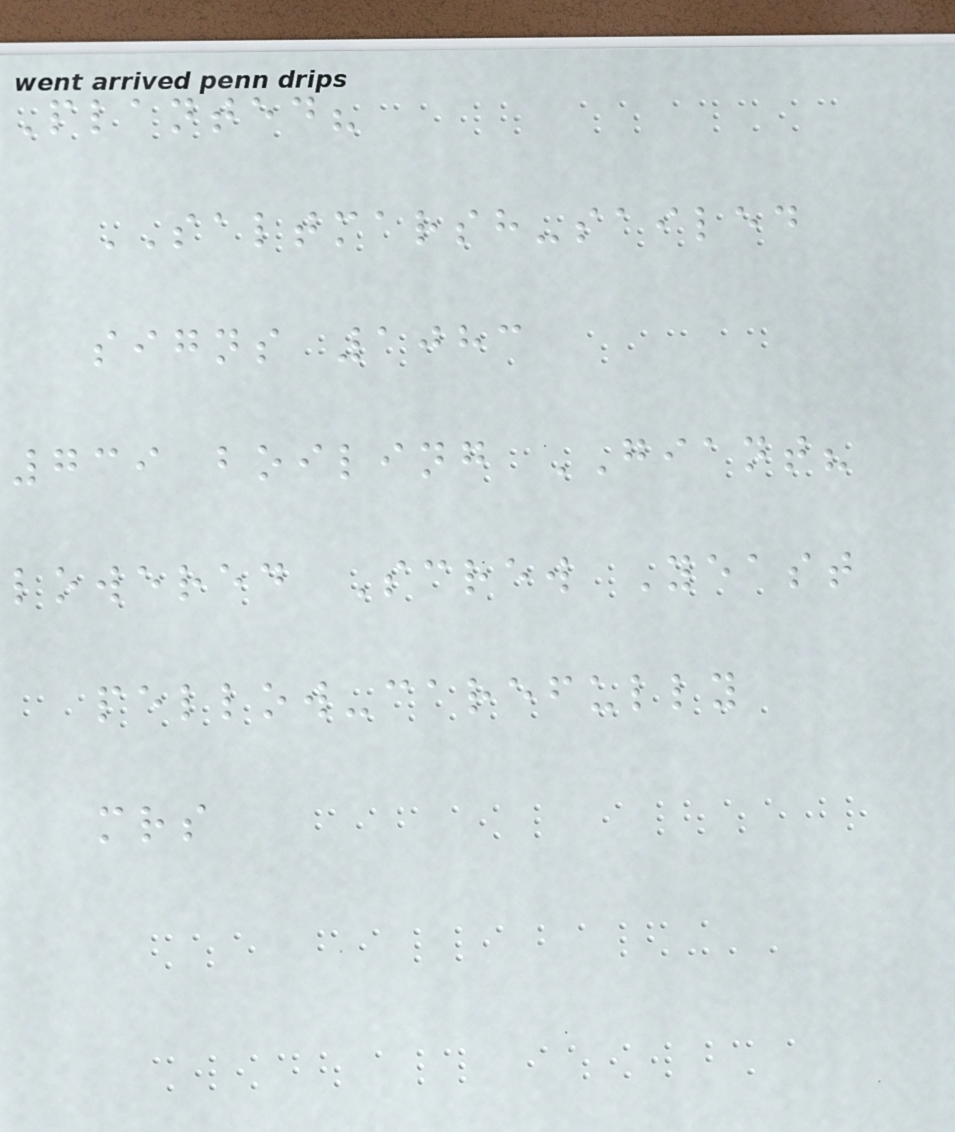Planted?
SALTMARSH-sailed
signs 1083
739 boiling GIANT?
lowered Screw Yeast
pellow-carefully
mrs
